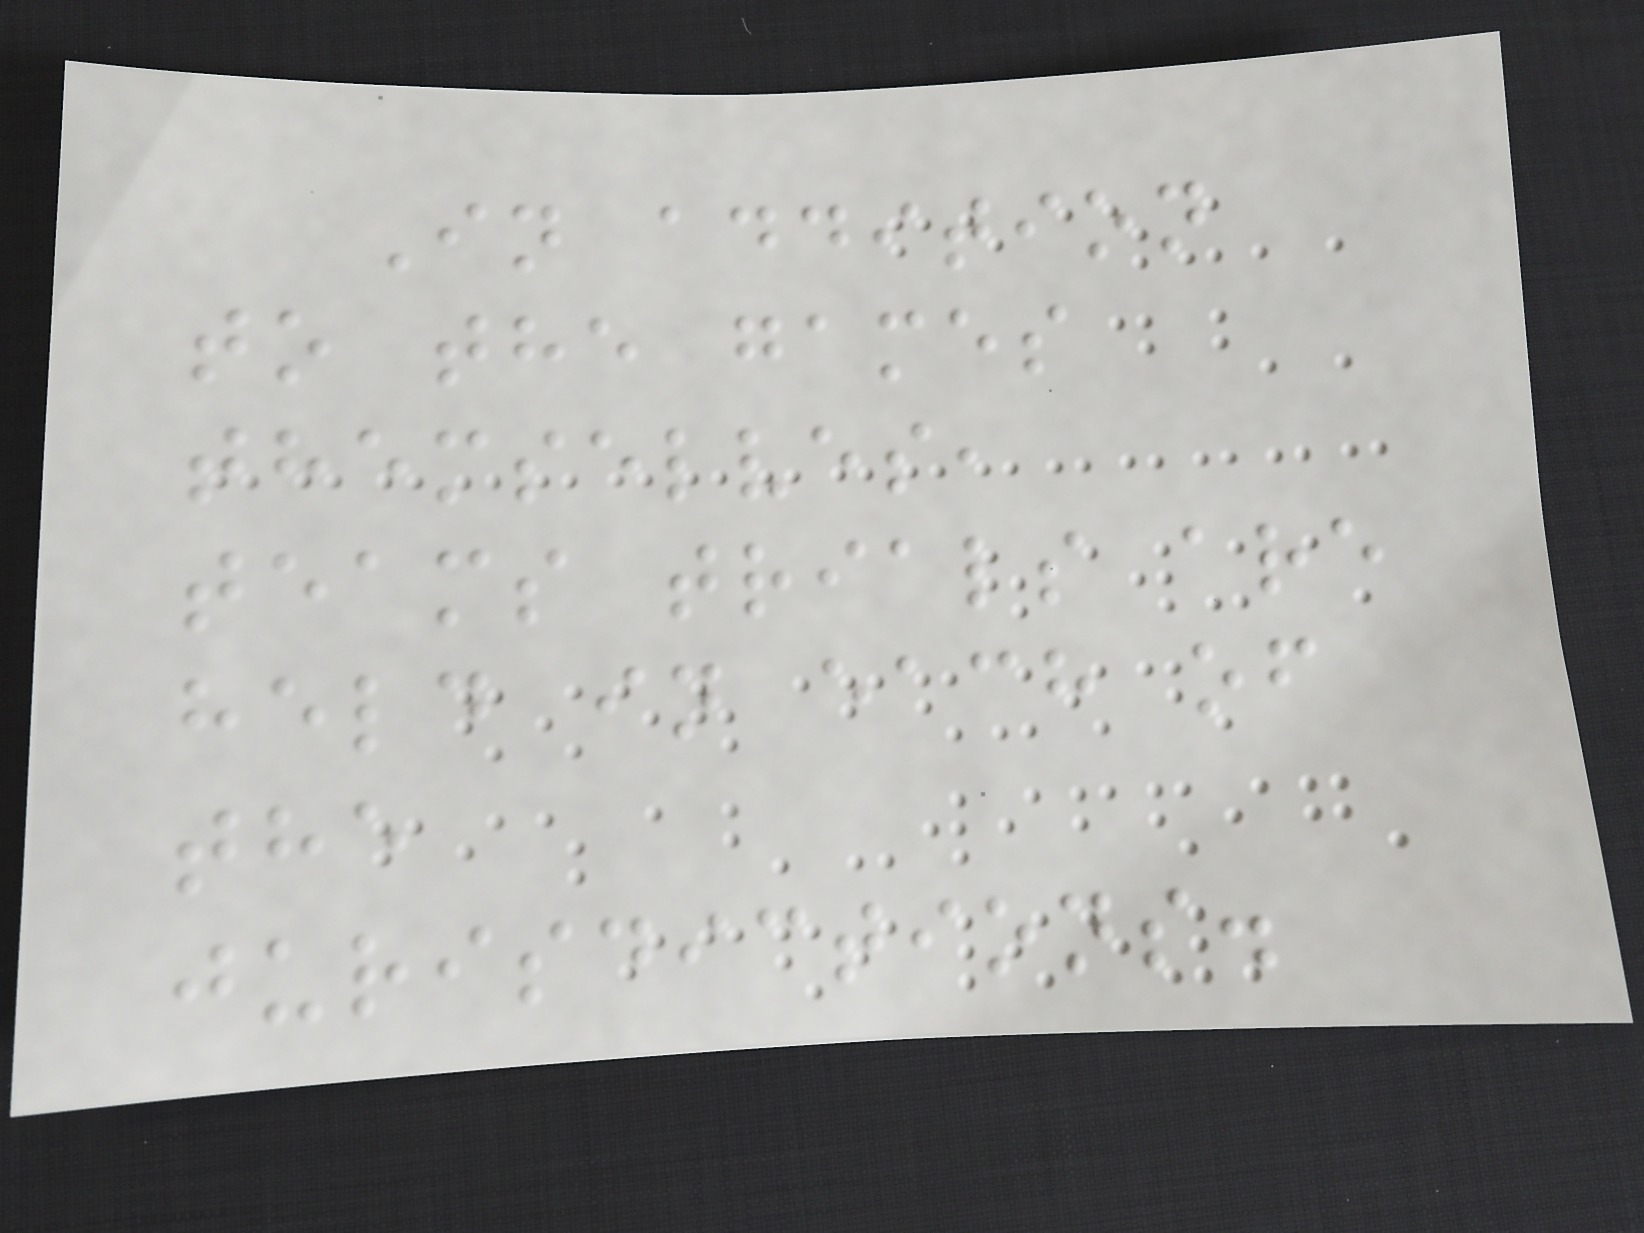In addition
to the games
themselves,
teams trials are
held in each of
the
jurisdictions.
